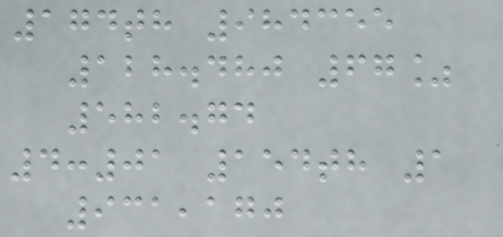174th 984355
128.480 67%
582.74
4:01 154th 1
931,170
